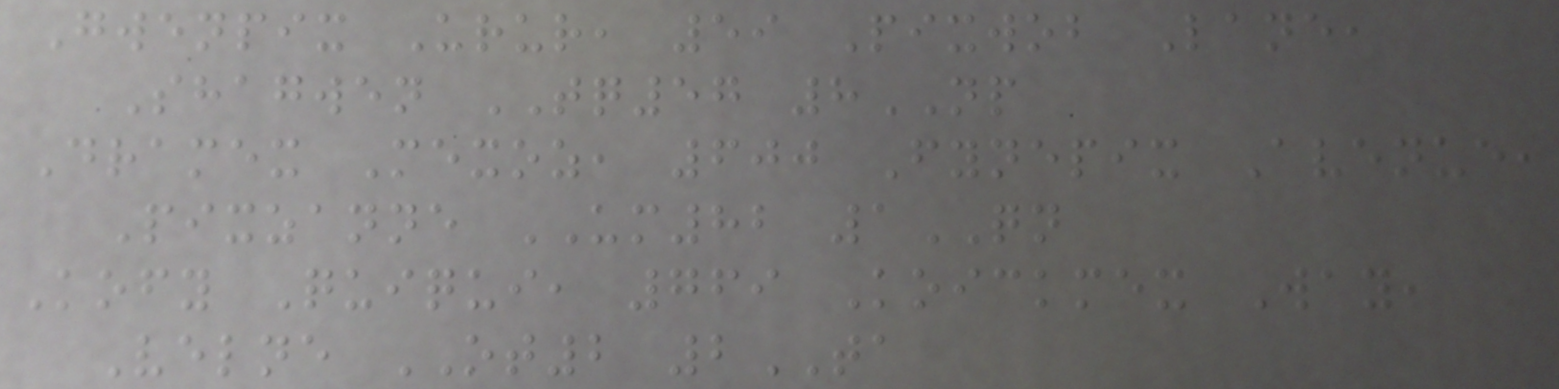Gwenpix Urur, 59 Pixwob Lane,
Shagwen TQ57 8NP
Dramex Mexoz, 600 Fynepix Avenue,
Pixzanne UM82 1QN
Kofy Quiqui, 769 Koickmex Way,
Velne OT2 2TA
